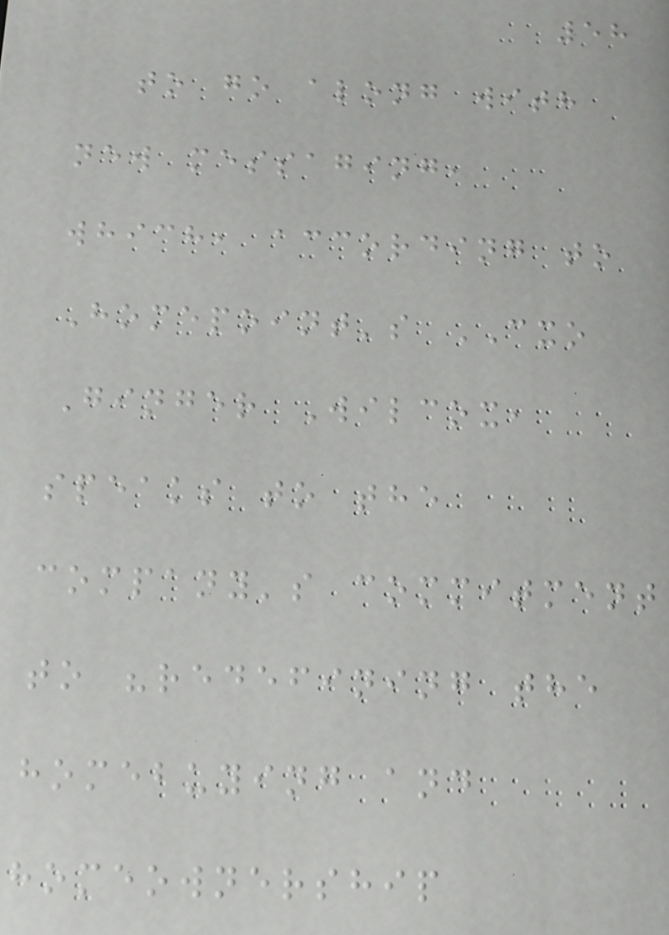58
to go along with
new messaging,
which, according to
Homepoint's CXO
Ginger Wilcox,
speaks to the
company's commitment
to "redefining the
homebuying and
homeownership
